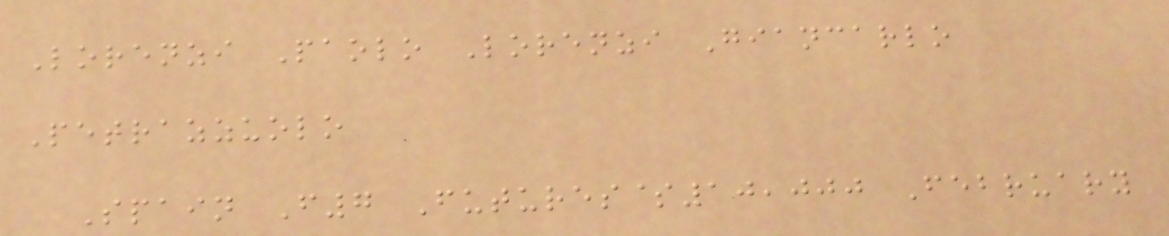Lorenzi Paolo Lorenzi Giancarlo
Petrazzuolo
Spain F7 Futures$10,000 February
